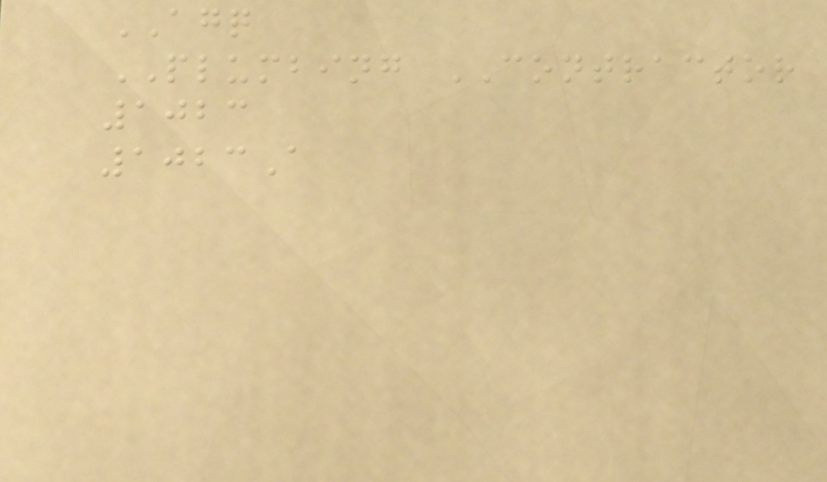AGQ
PLUMBING CONTRACTOR
1023
1023A
